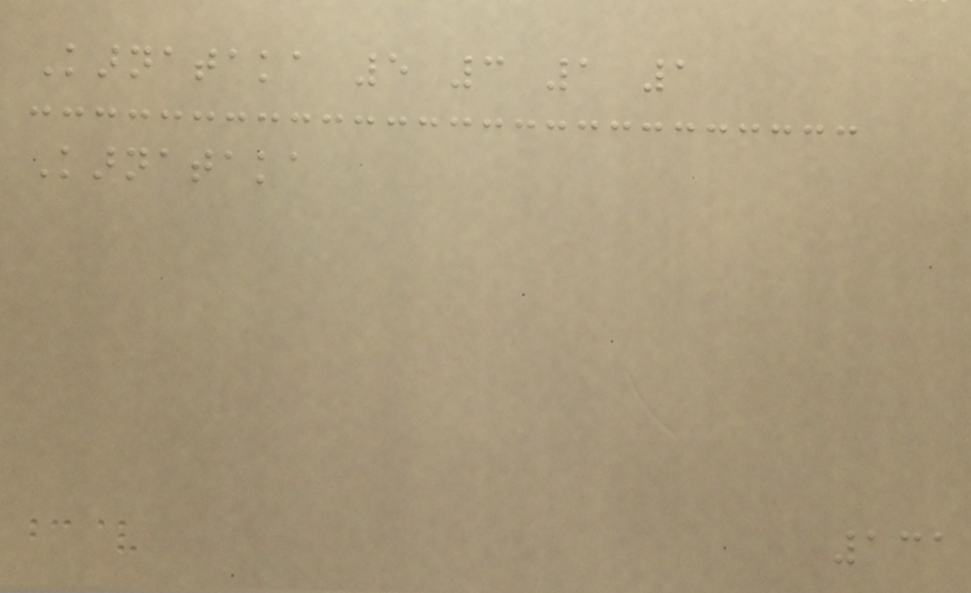Karnataka 5 3 1 1
Karnataka
131
